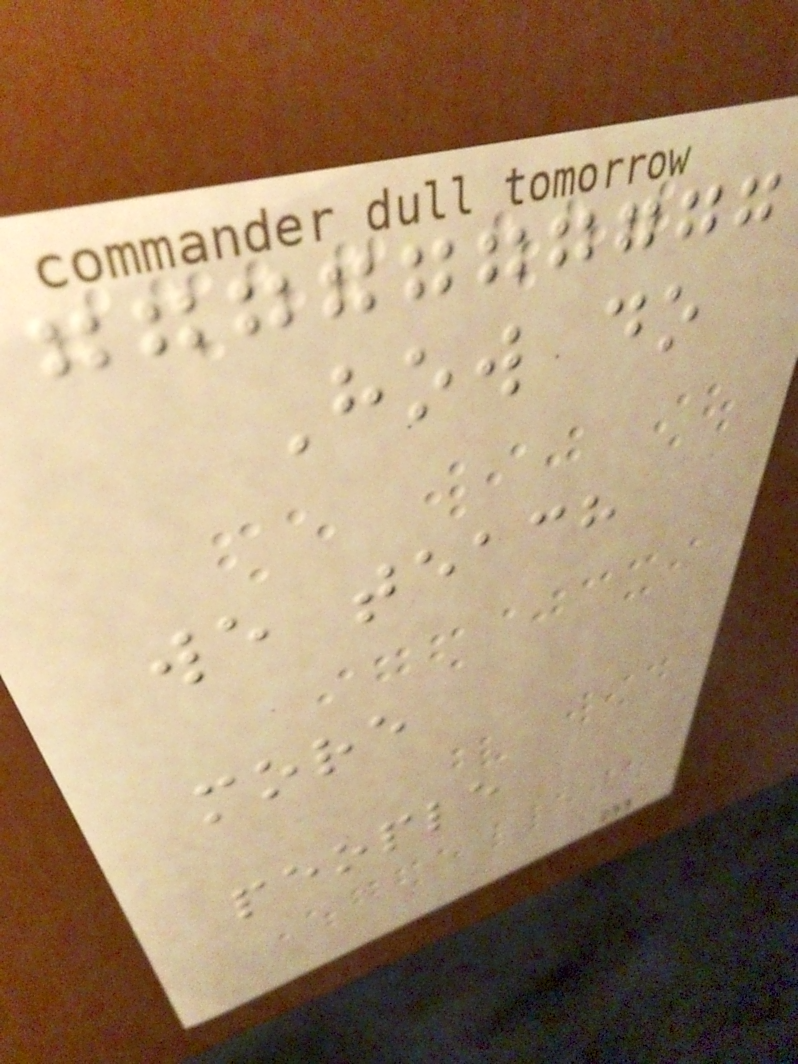How do
we teach
more
people
